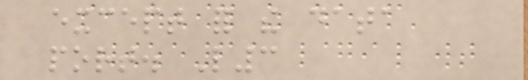except for the data
port. L3
